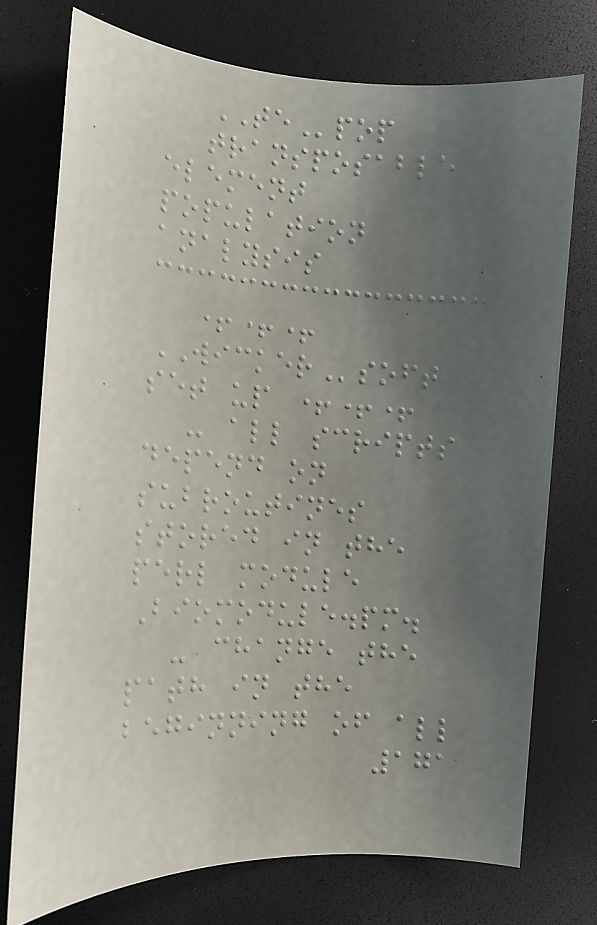TEpop
transposable
element
population
analysis
+++
WICKERsoft
set up +++
- all scripts
depend on
subroutines
stored in the
perl module
Biomodule.pm.
- change the
path in the
beginning of all
171
